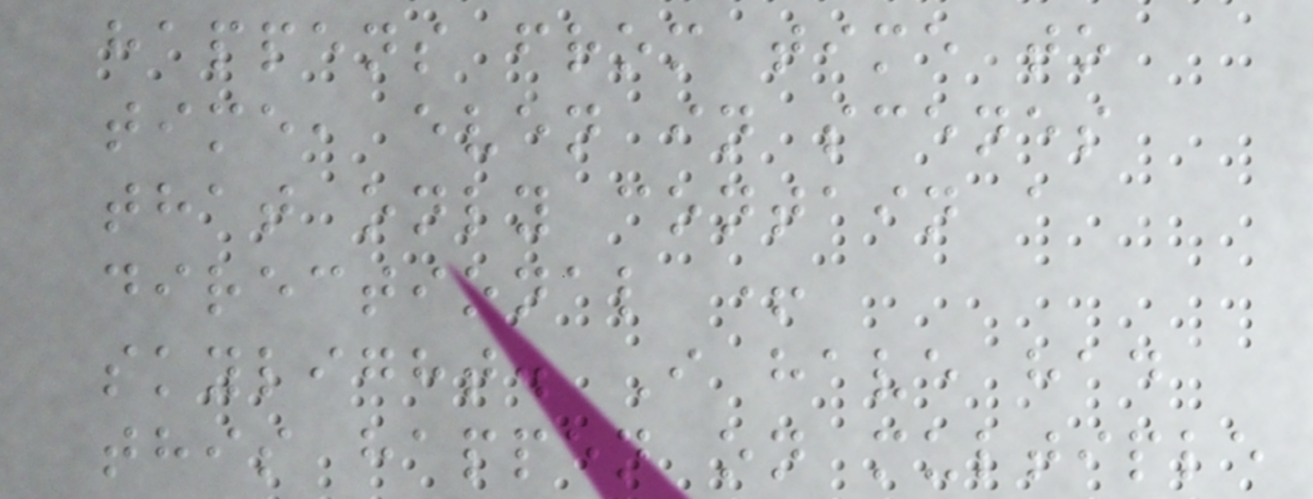happens from time to
time, even in scenes
that only contain a
directional +
skylight. I have had
this happen on multiple
